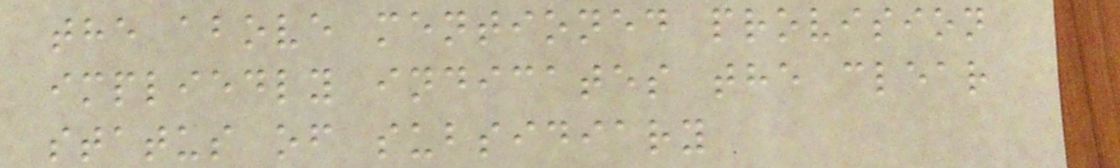the above mentioned provision
impliedly indicates the clear
status of subsidiary
